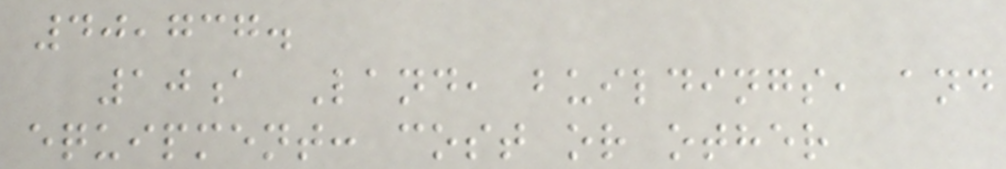40,737.
10a Land, buildings, and
equipment: cost or other
